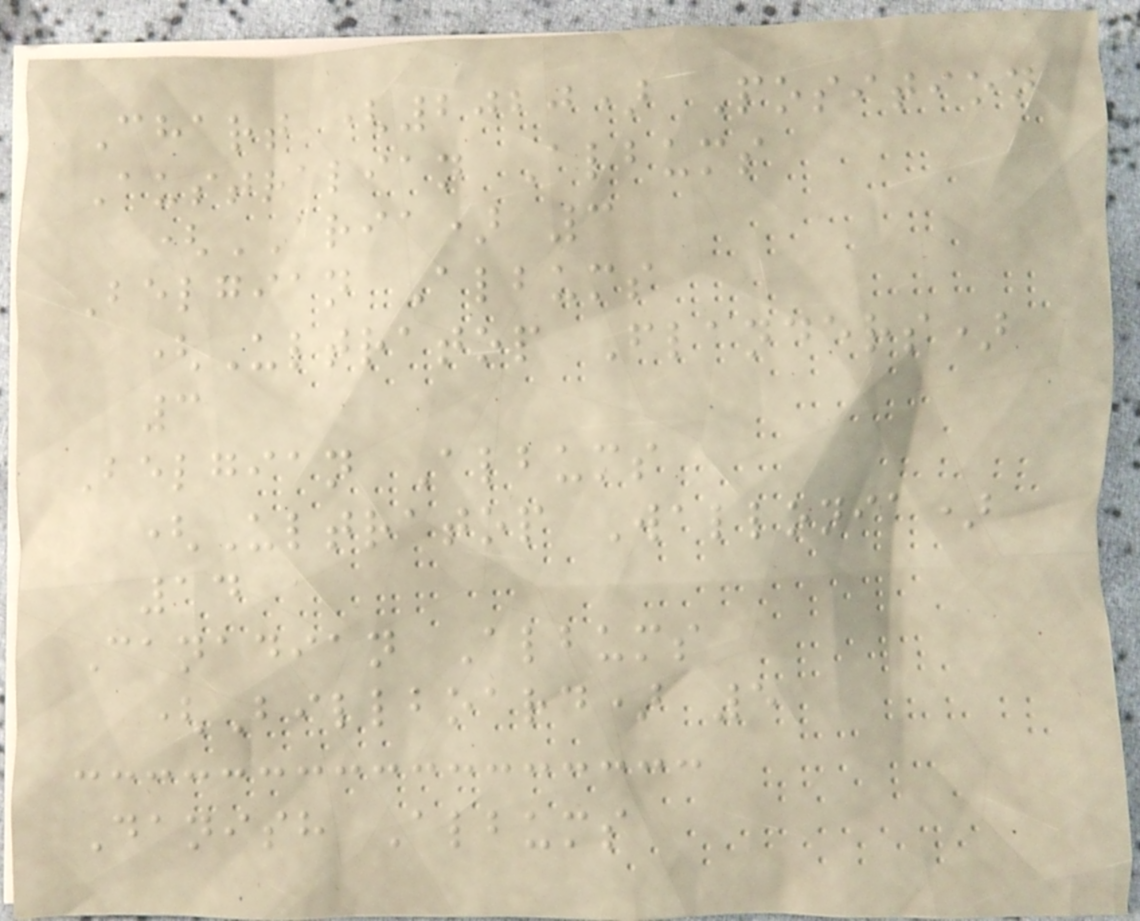Chart (2020) Position
Australian Albums
(ARIA) 3
Belgian Albums
(Ultratop Flanders)
3
Belgian Albums
(Ultratop Wallonia)
14
Canadian Albums
(Billboard) 5
Danish Albums
